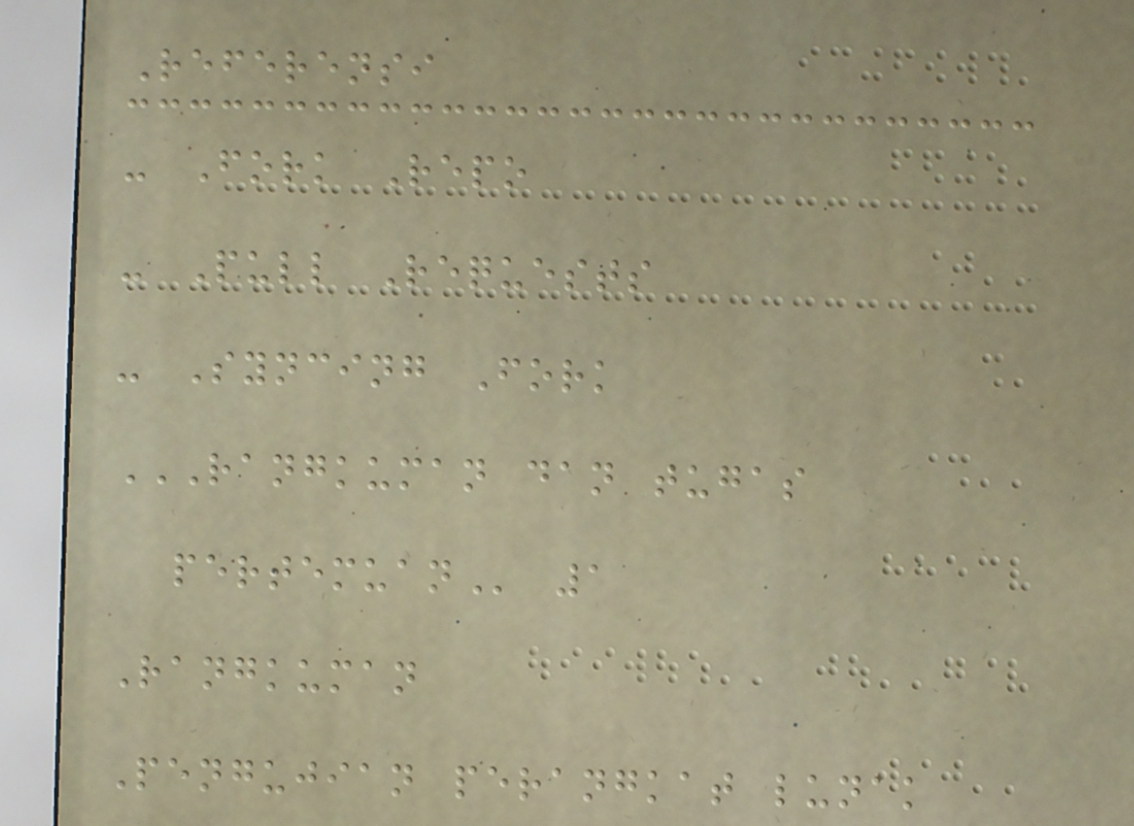Referensi
- Fork Repo
- Pull Requests
- Syncing Fork
RANGKUMAN DAN TUGAS
PERTEMUAN 1
Rangkuman
Pengujian perangkat lunak
